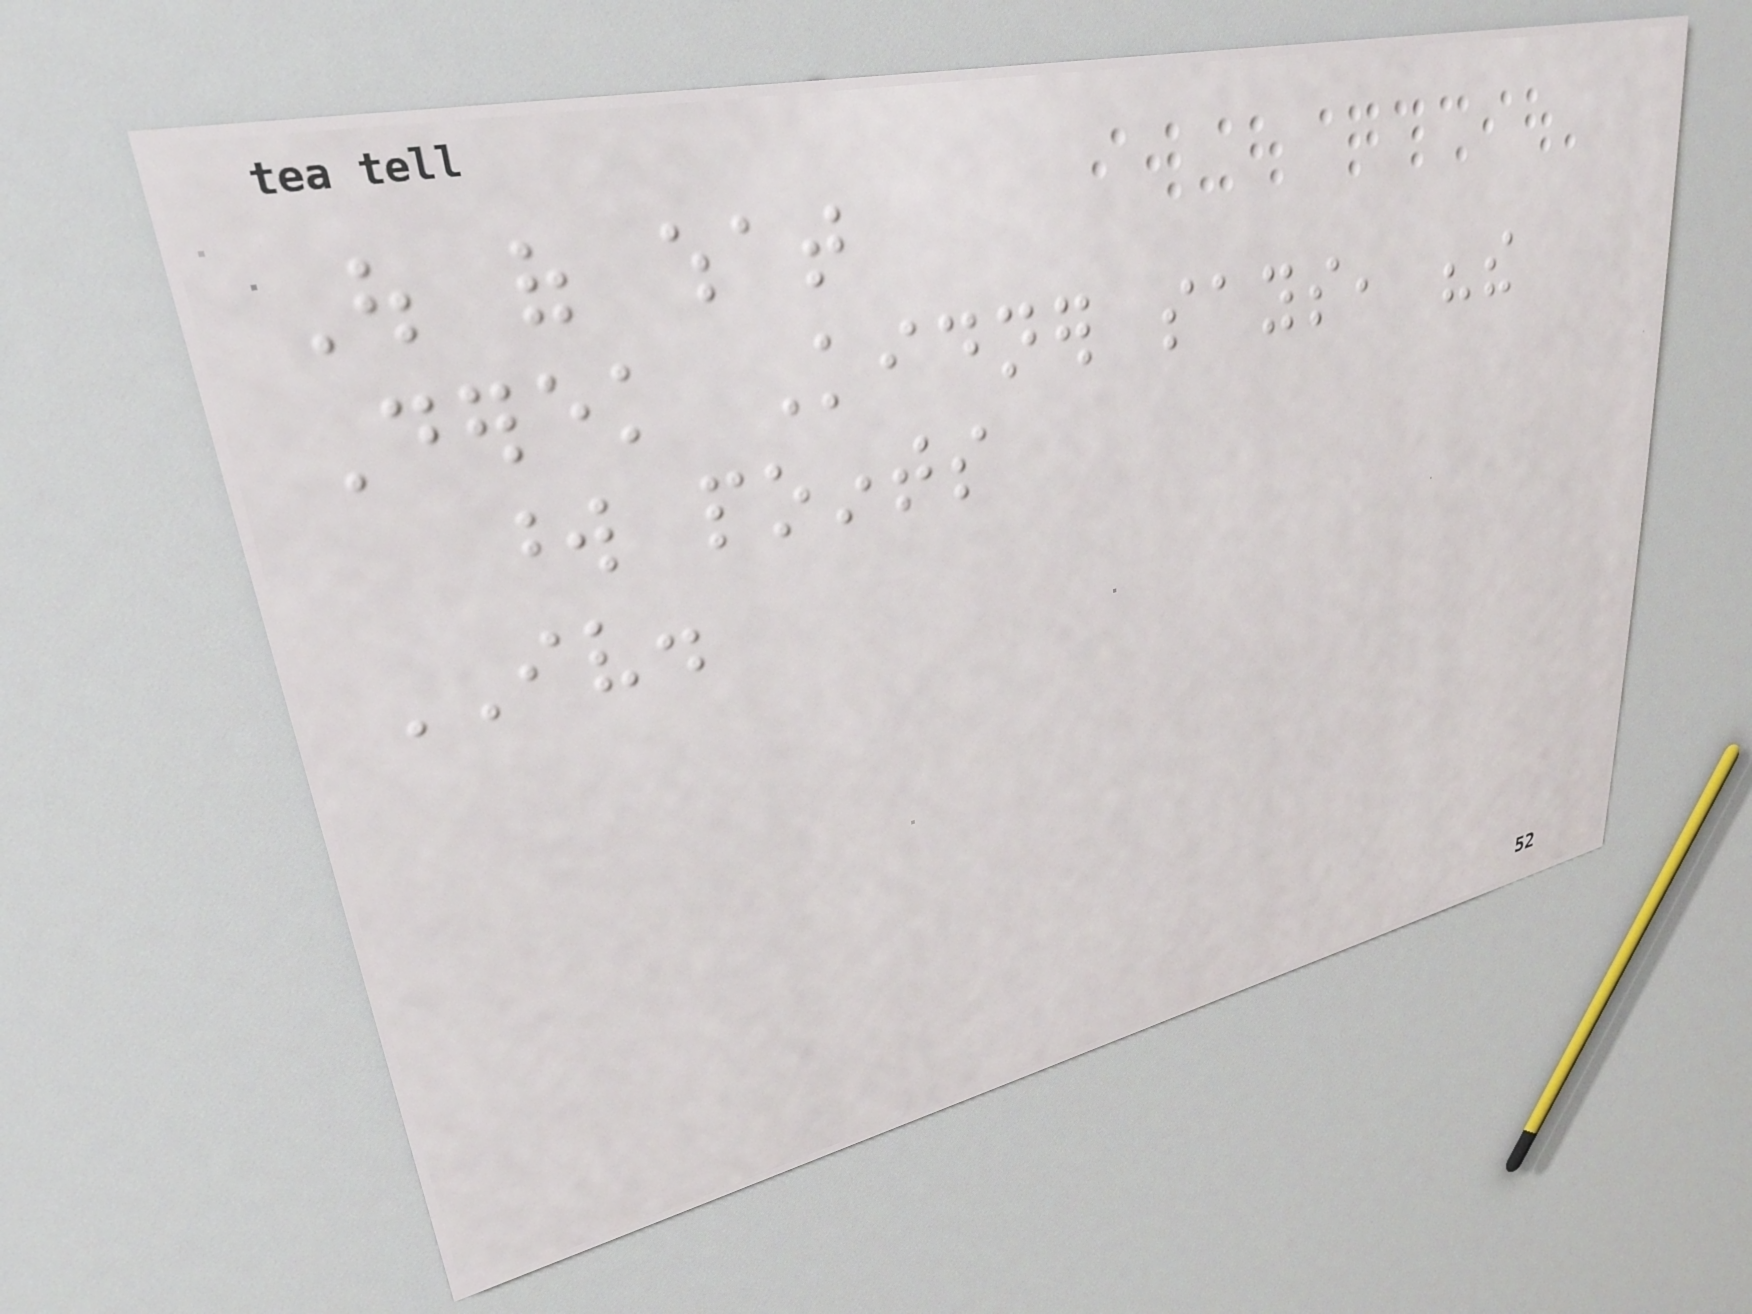Out of what
Derek Kidner says, "the
word points
IV.
